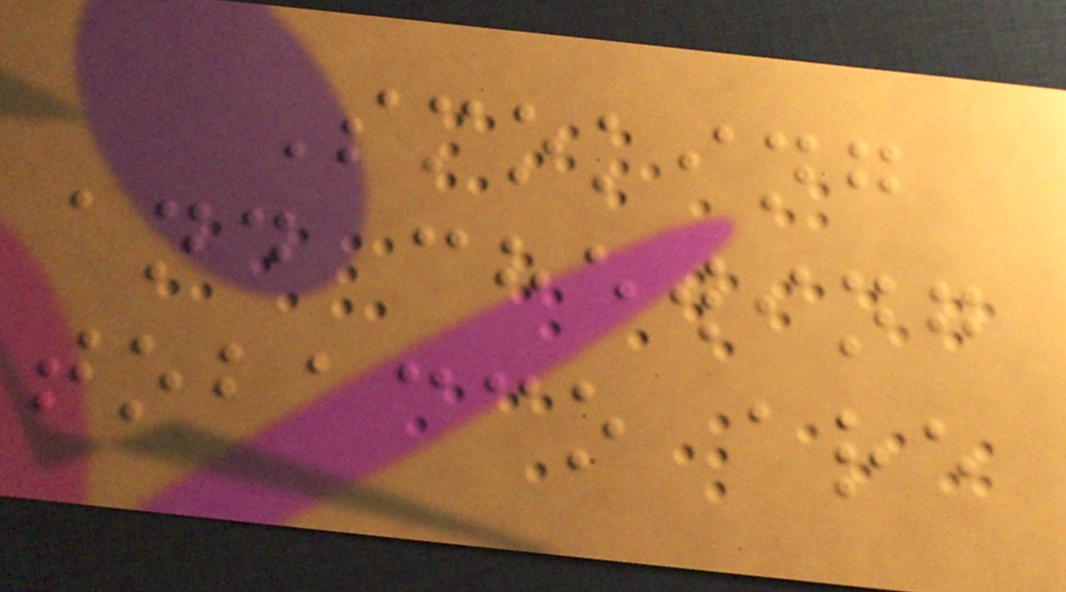Smoking
and chewing
tobacco are
